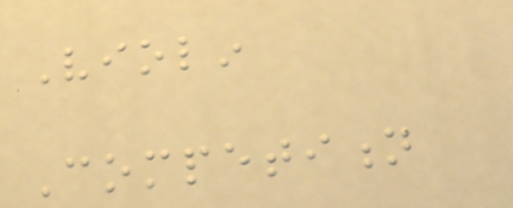Violin
Competition
